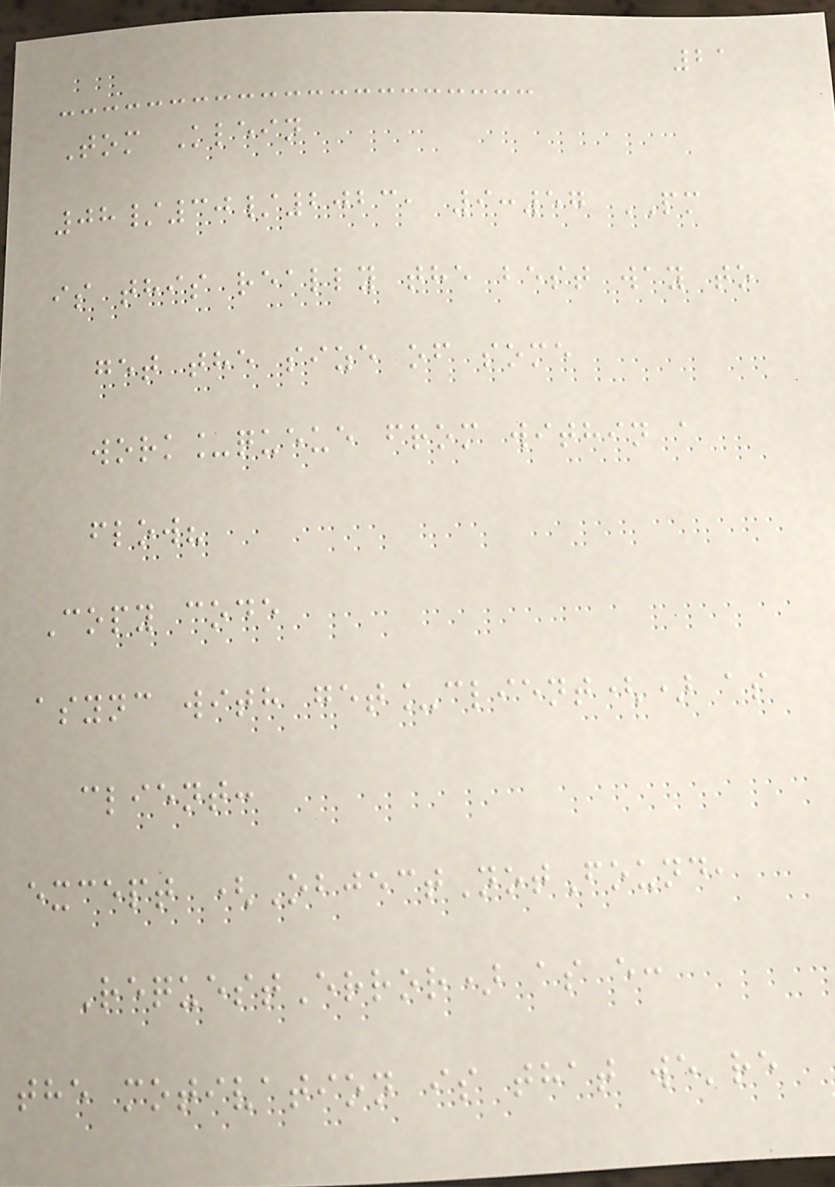21
Tom Klein
08/30/2023, 9:57 PM
is this really the best way to
get the size of some
work_queue from within a
flow?
Copy code
async with get_client() as
client:
except (ObjectNotFound,
RequestError) as e:
the motivation is that we're
